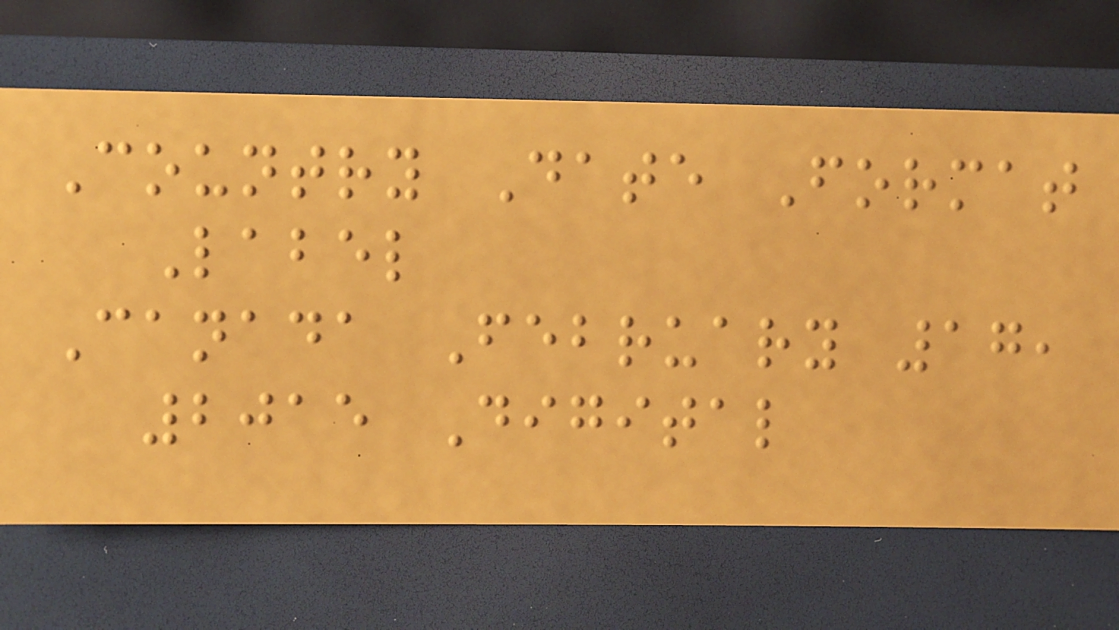Country Date Format
Label
Canada February 17,
2015 Digital
